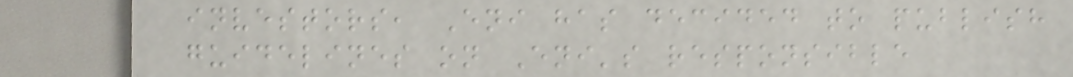investors, Eni has decided to publish
guidelines on Eni's responsible
